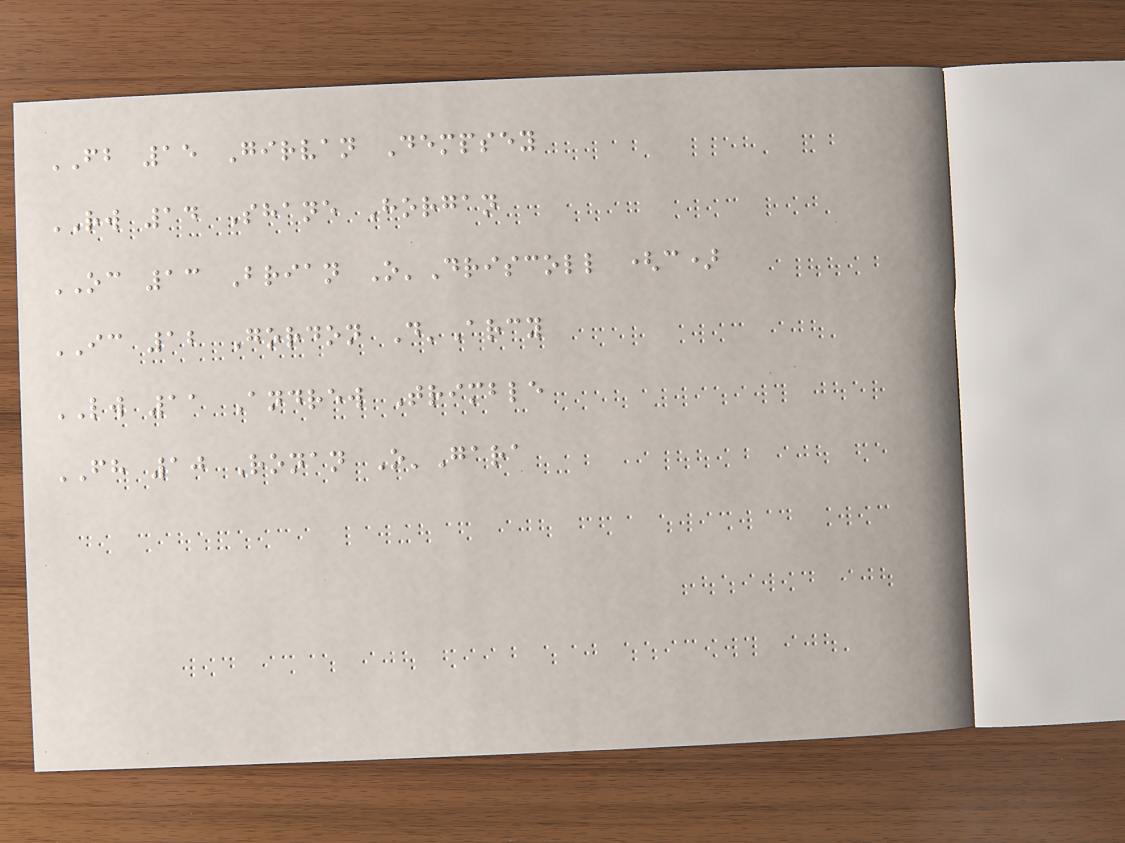FB 15 Girvan Dempsey
RW 14 Shane Horgan
OC 13 Brian O'Driscoll (c)
IC 12 Gordon D'Arcy
LW 11 Andrew Trimble
FH 10 Ronan O'Gara
